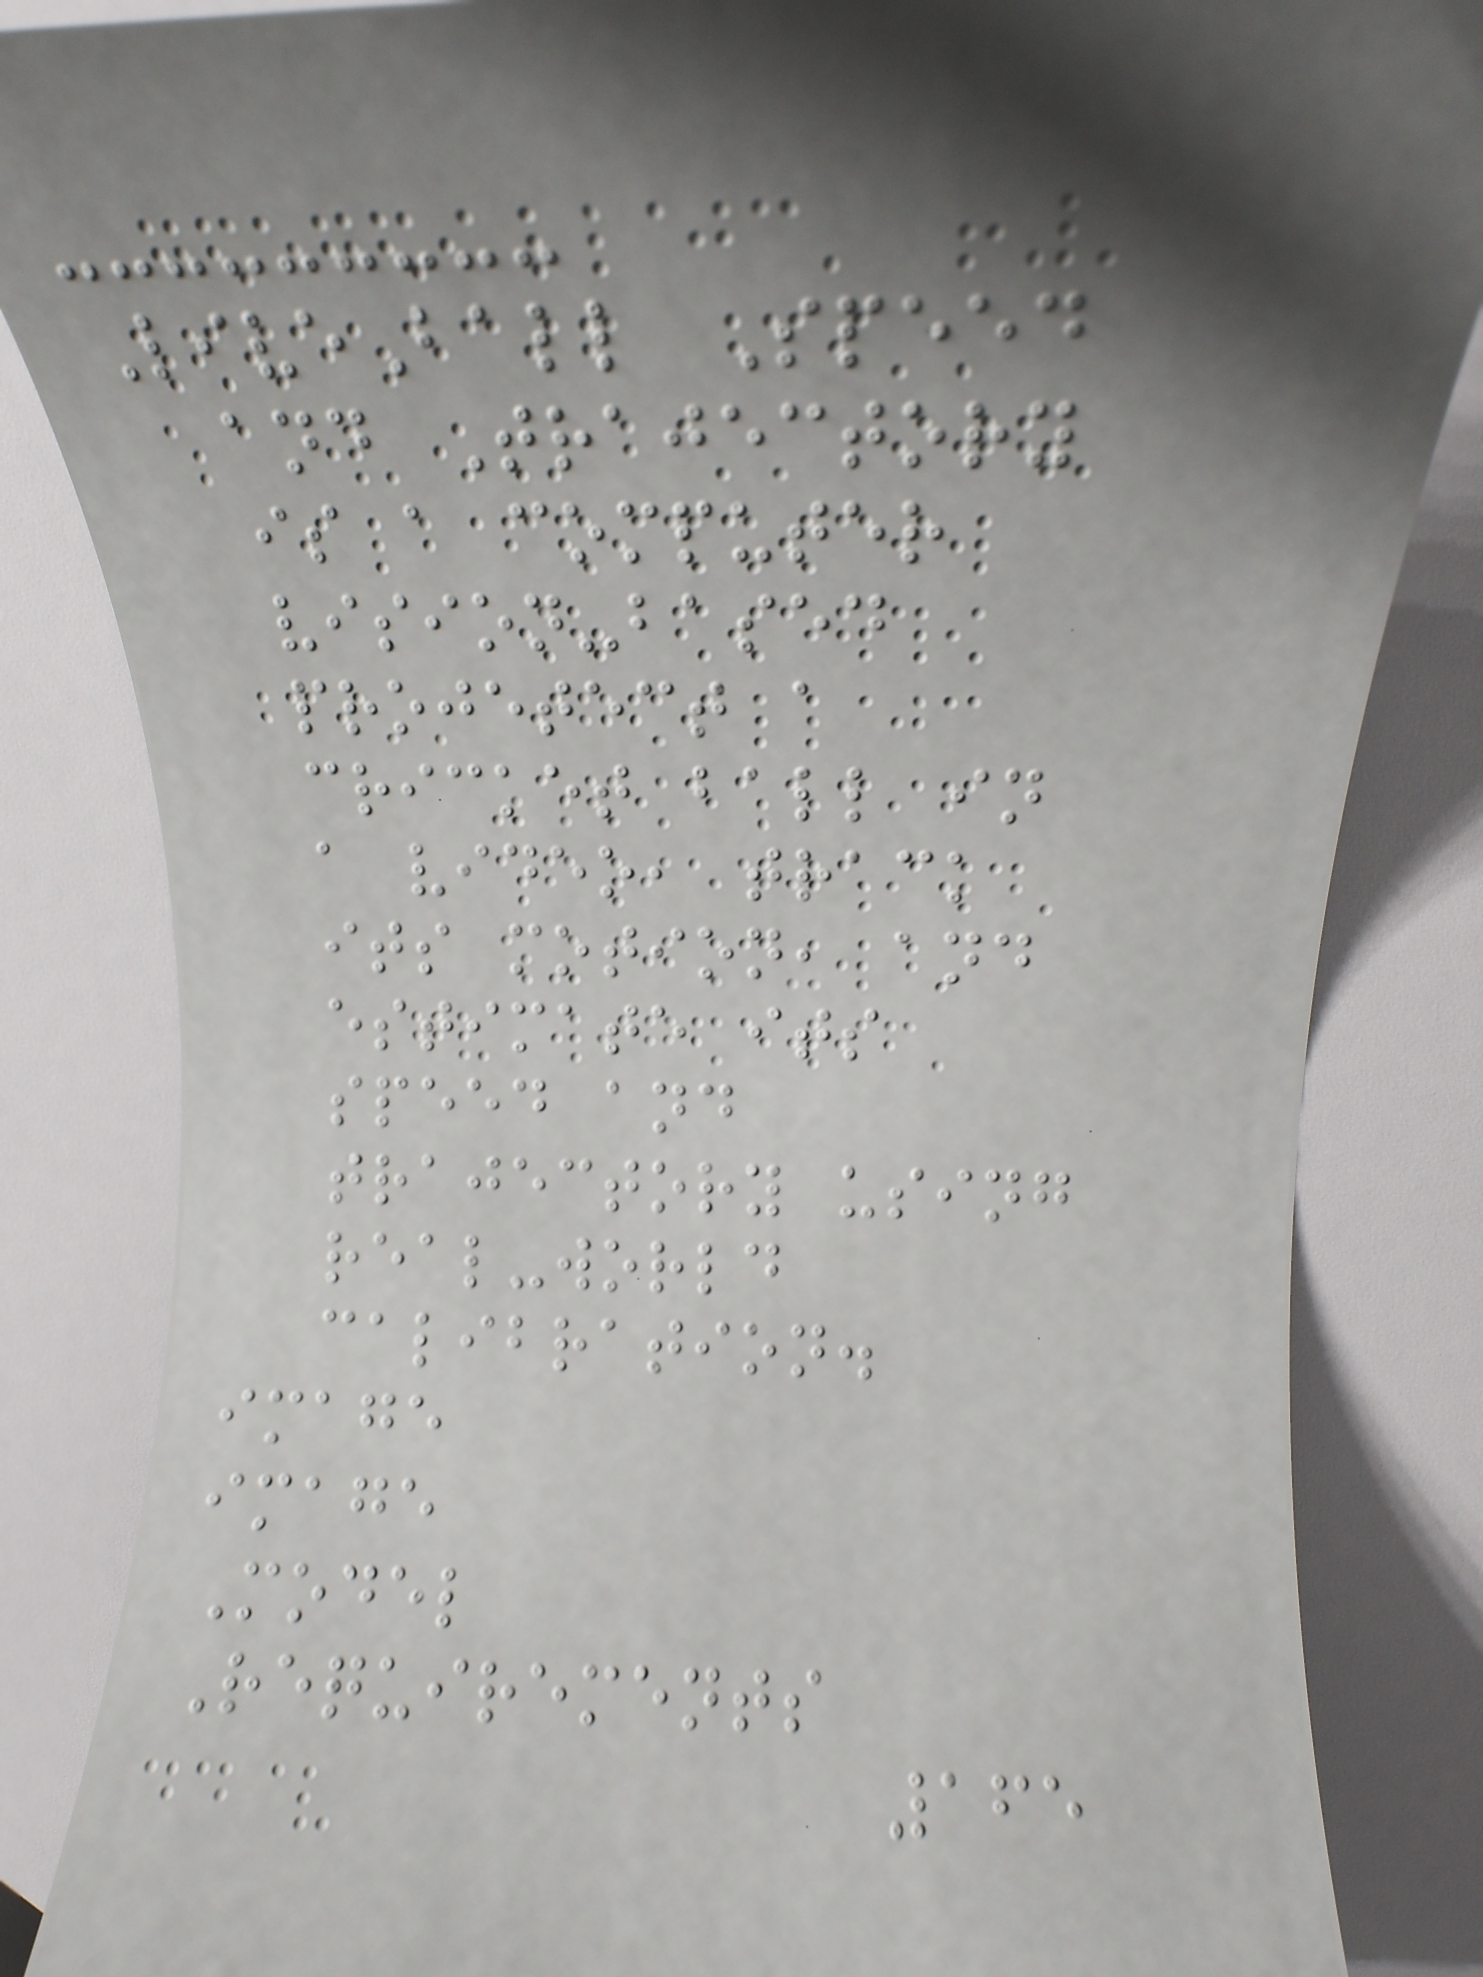LiveBall Speed
and Trajectory
is a computer
vision-based
projetect a
cricket ball in
a video, track
its motion, and
estimate its
speed and
trajectory using
real-world
calibration.
image
image
Model
Requirements
165
